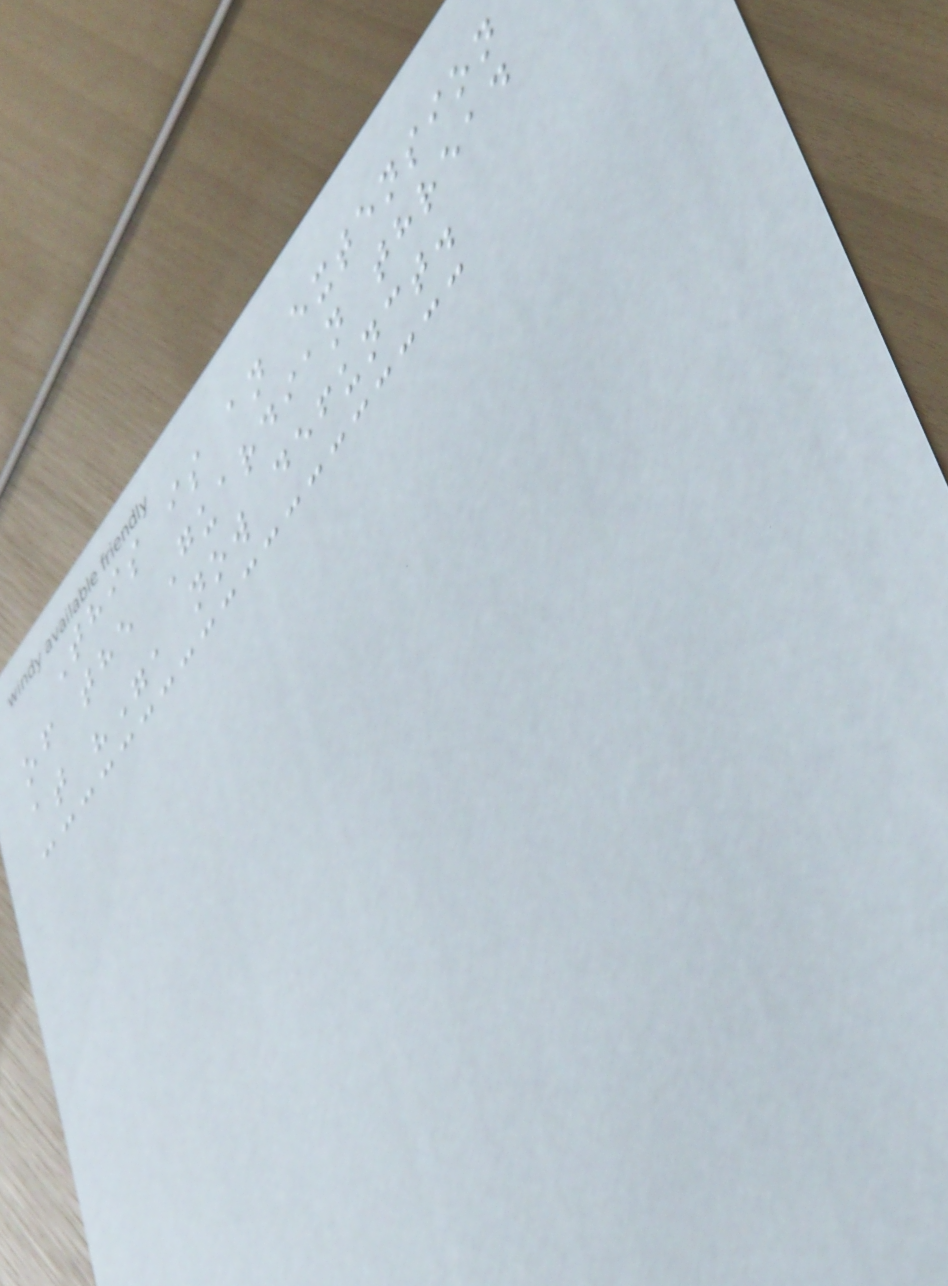This is an extension
of the Guardian thread
at "", now defunct.
